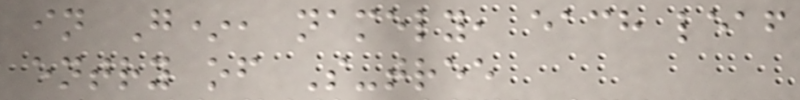in G*, namely, each leaf
entry of S-tree
